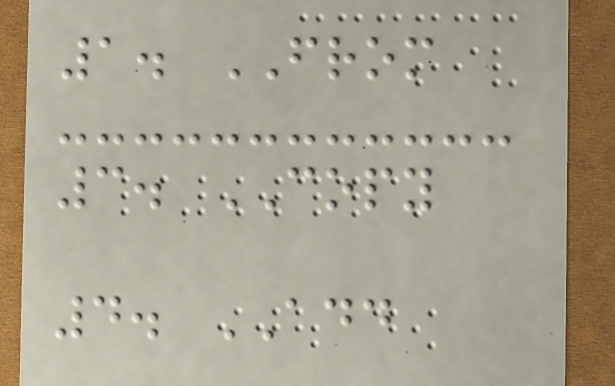1. FROM
3. COPY
4. ADD
